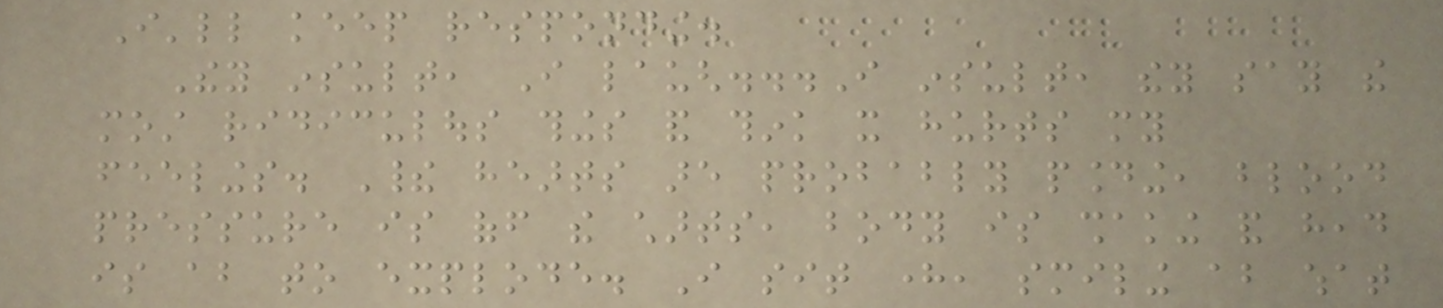I'll keep responding.
They insult, I laugh...I insult, they say the
most ridiculous things and think it hurts my
feelings. Their hearts are probably pounding, blood
pressure is off the charts, body is shaking and head
is about to explode. I sit here, smiling about what
